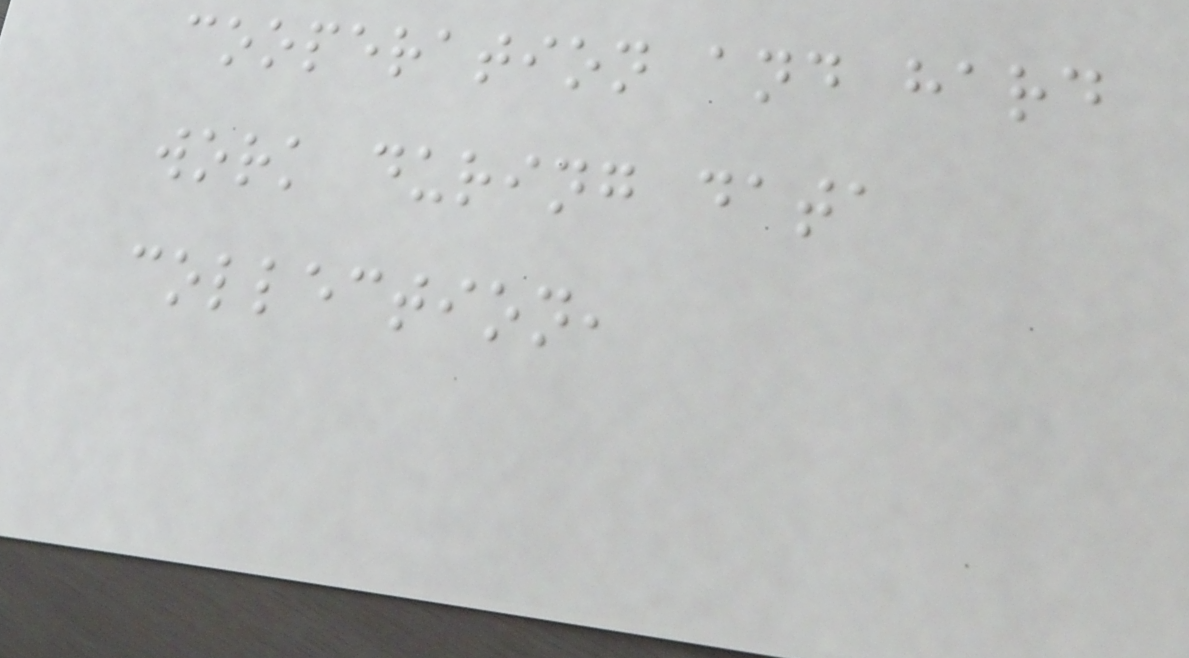cooperation and hard
work during data
collection,
